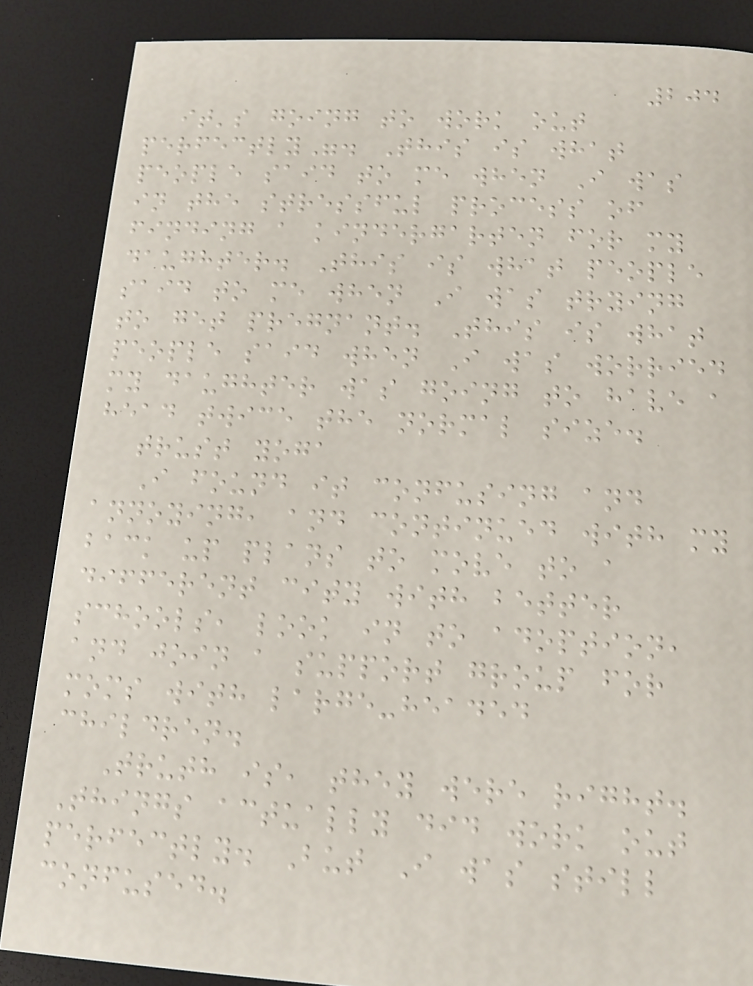204
it's going to work out
perfectly". This is what
people said to me when I was
in the stressful process of
finding a kindergarten for my
daughter. This is what people
said to me when I was trying
to get pregnant. This is what
people said when I was worried
my daughter was going to have a
head twice the normal size.
trust yoga
I found it confusing and
annoying, and continued with my
back up plans to move to a
different city with better
schools, look in to adoption,
and join a support group for
moms with large-headed
children.
Truth is, they were right.
Things actually did work out
perfectly. But I was still
confused.
